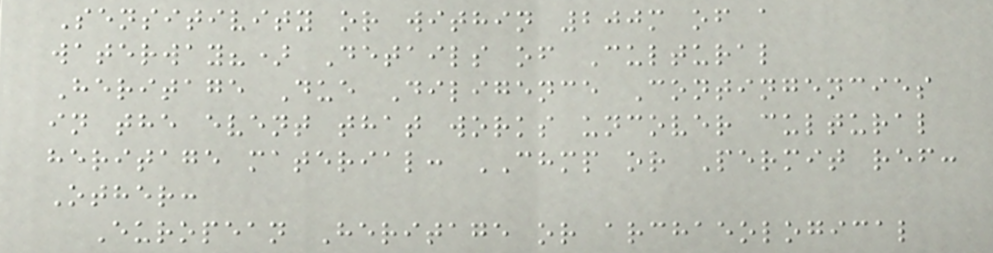Sensitivity or within 200m of a
waterway?) Details of Cultural
Heritage Due Diligence Contingencies
in the event that works uncover cultural
heritage material: CHMP or Permit ref:
Other:
European Heritage or archaeological
